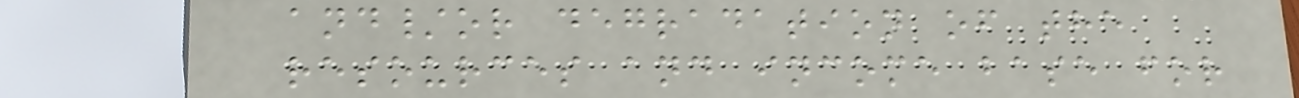and/or degradation of the
resources and income base for
